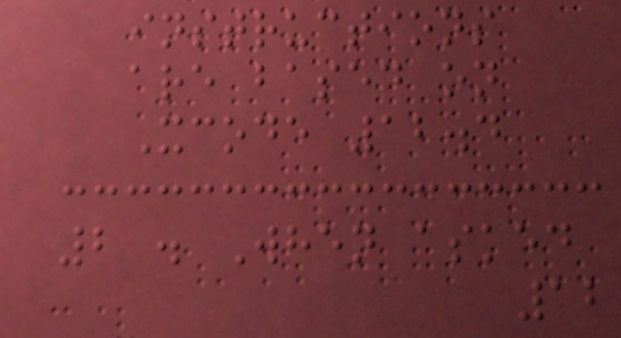instructions
are based on
Xcode 12.4
2 . When asked
12
